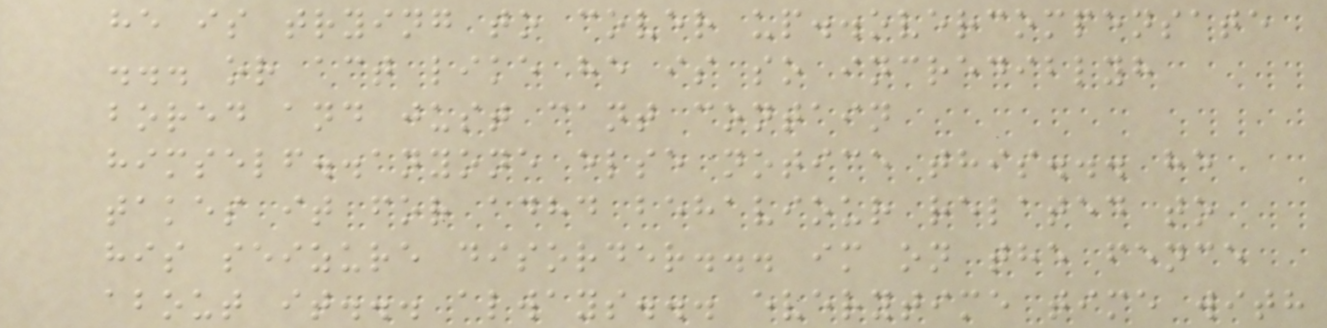he is trying to cover up..overcompensate
... or act like he is so incrediblyh
bored and just cant contain
himself..anyone else notice this... he
takes it for adhd behaviour related to
his seizure disorder... im on the fence
about it... always... everytime time with
